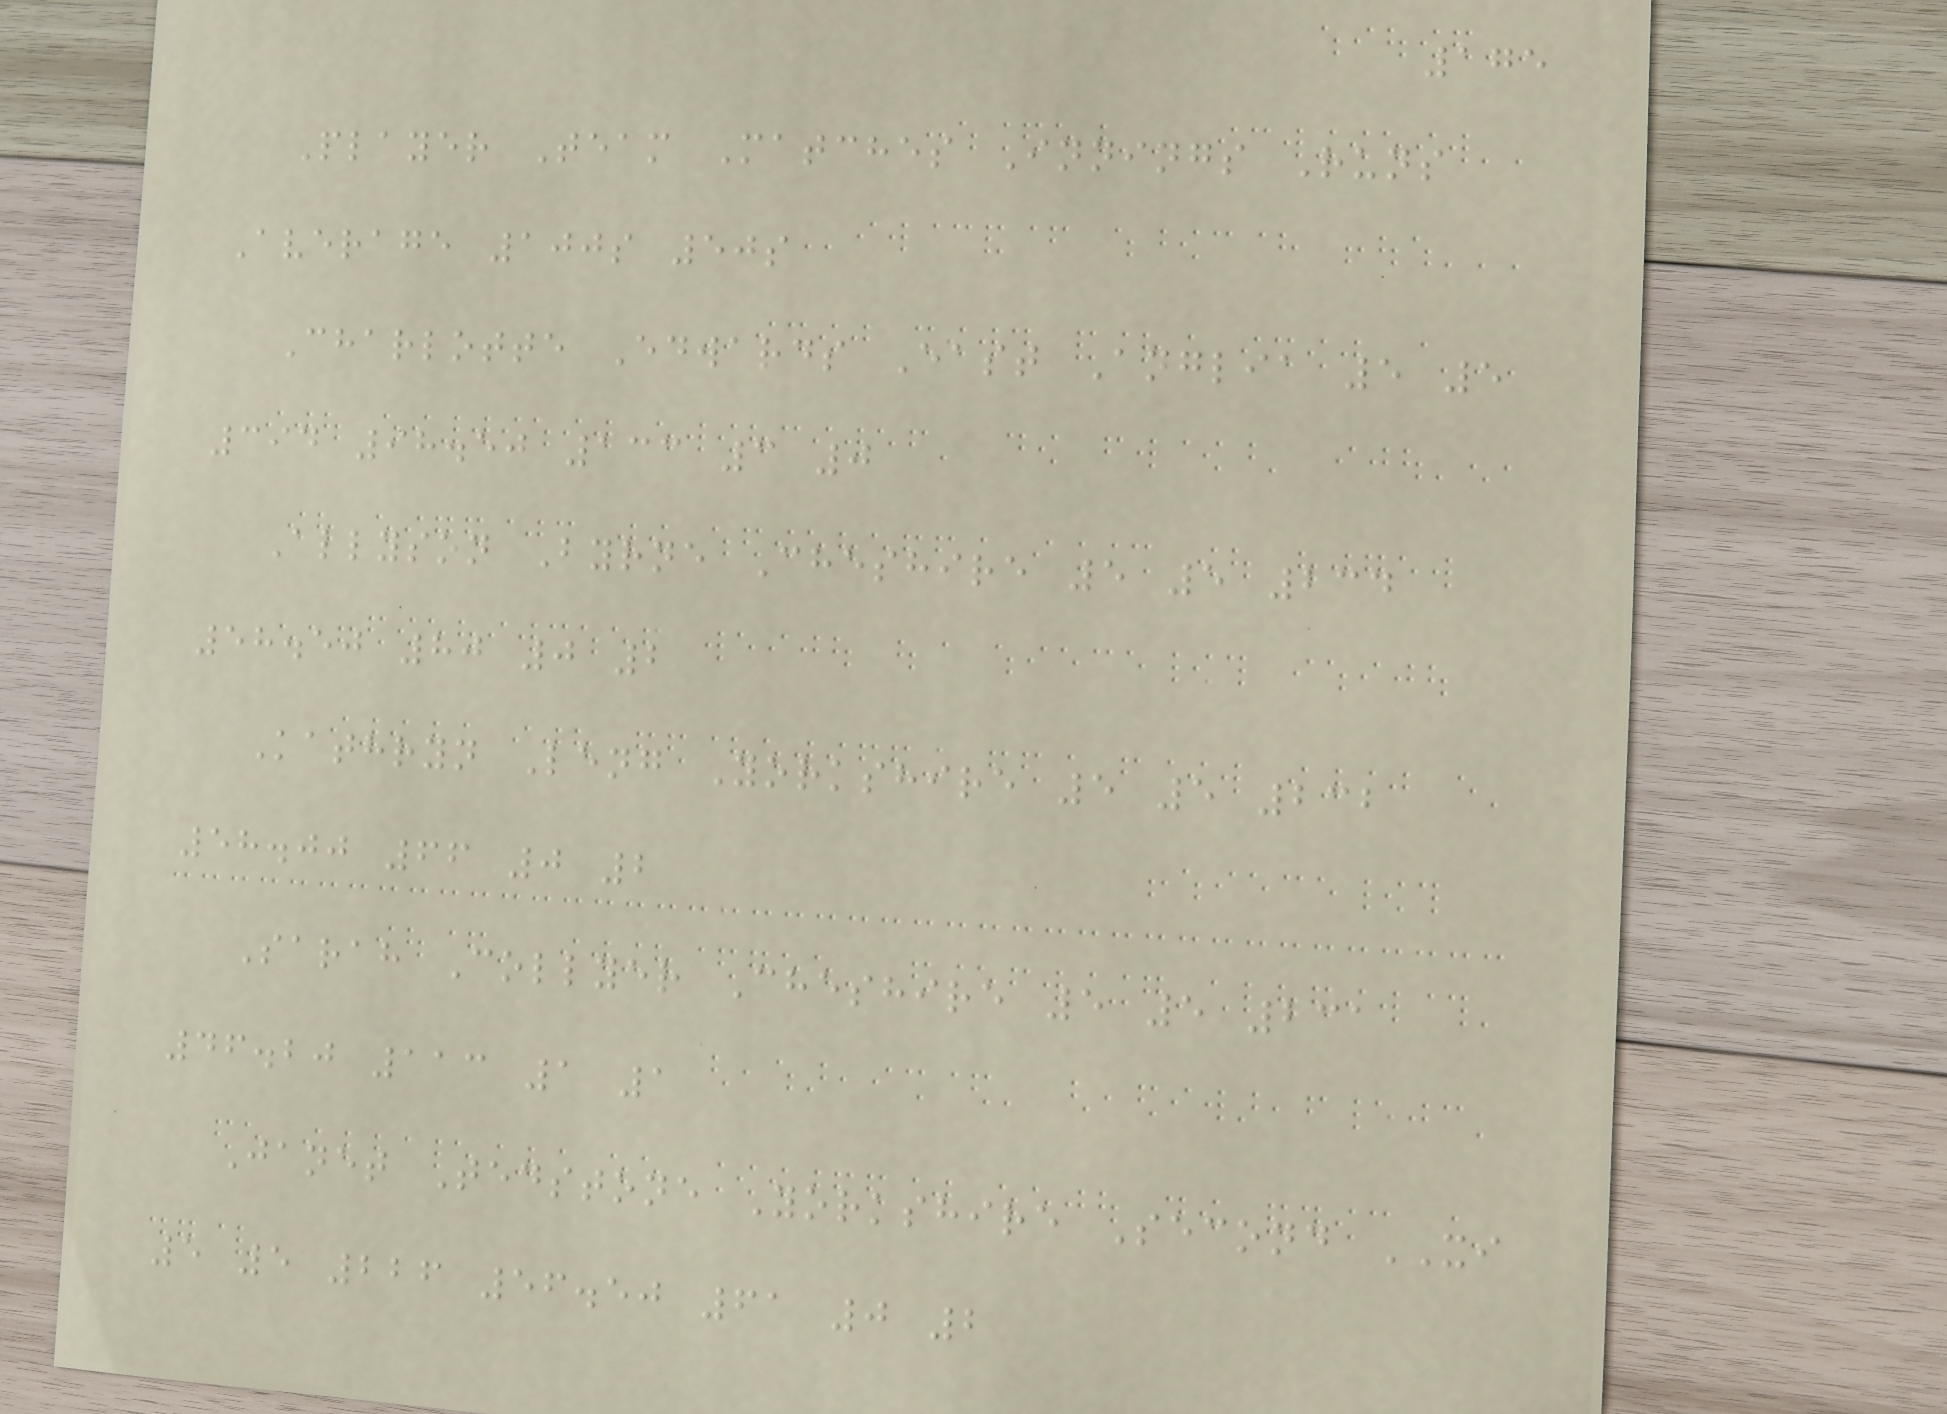175
Player Team Matches Innings Runs
Average 100s 50s
Charlotte Edwards East Anglia 5 5
394 98.50 133 3 0
Allyson Byrne Cheshire 5 5 234
58.50 80 0 2
Kathryn Leng Yorkshire 5 5 232
58.00 66 0 2
Sarah Collyer Cheshire 5 5 231
46.20 113 1 1
Janet Tedstone Yorkshire Second XI
5 5 226 56.50 61 0 2
